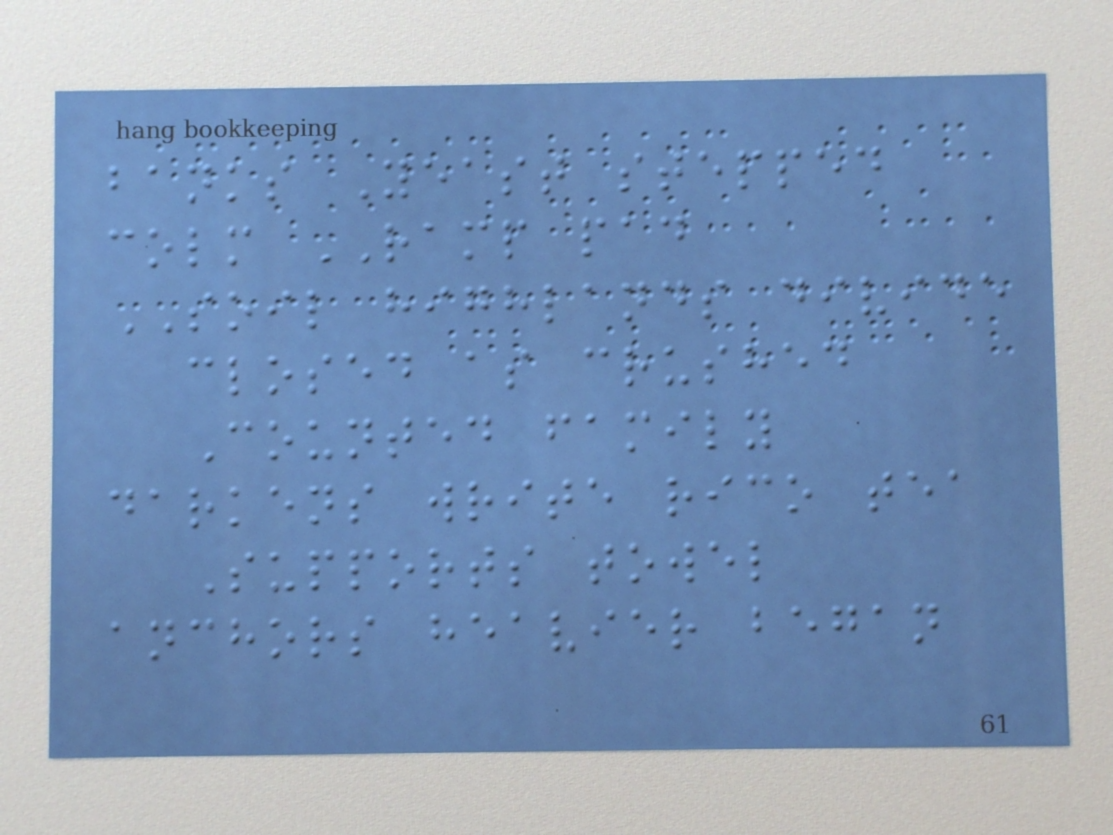banks Yeast stepped
colm RAMP pad
SOIL highlands divide
closed as crushed
Counted family
darkens write rico tea
Supports towel
anchors heavier began
